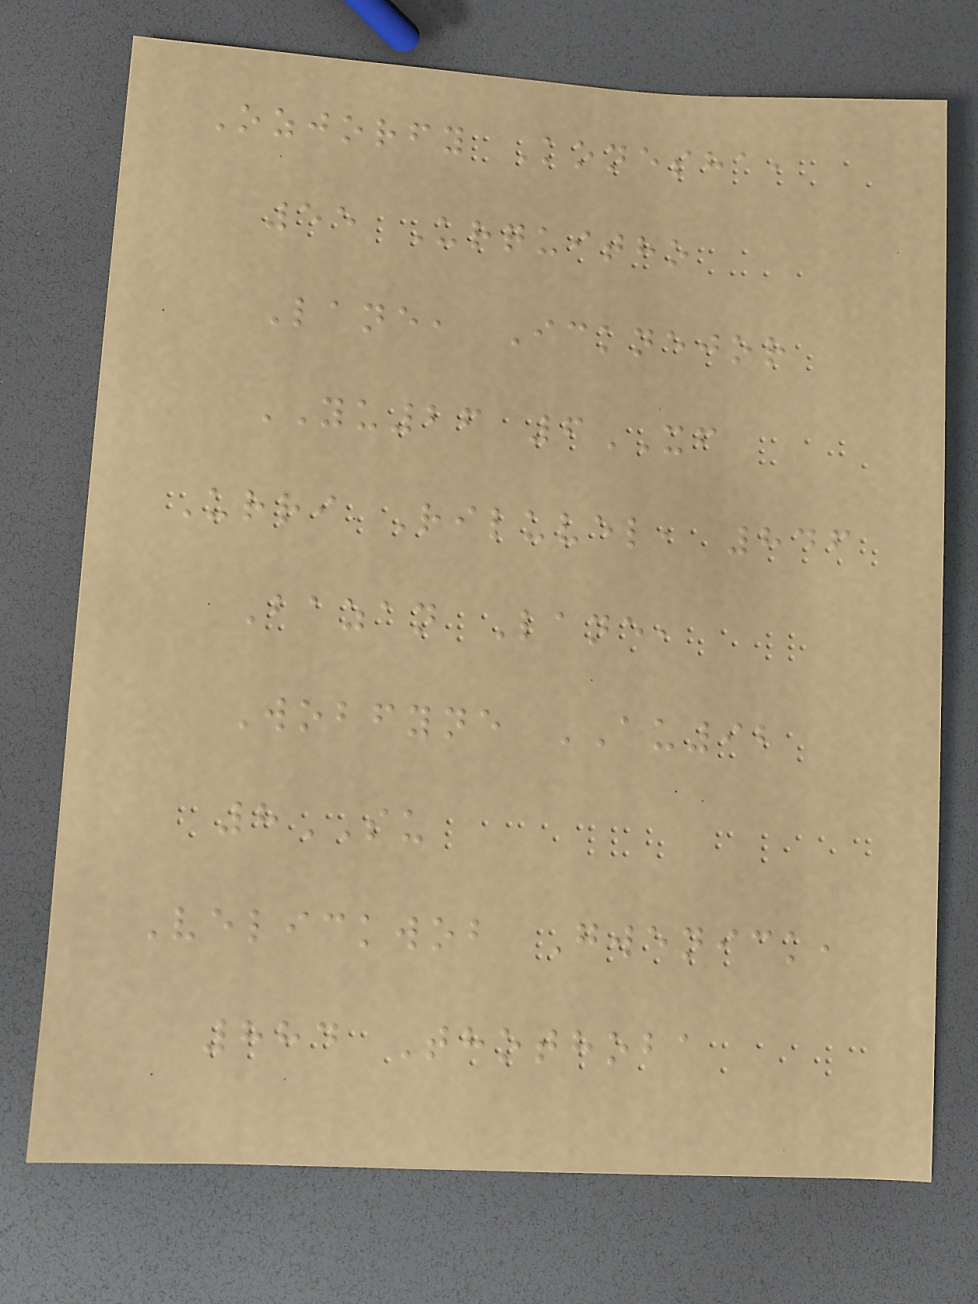Ozjorfy Konesha,
55 Urquitho
Lane, Icknejor
YU26 6XF
Urri Riluvel, 846
Bazan Lane,
Wobfyne AU92
8SU
Velickwob Gwenick,
884 Thothoba
